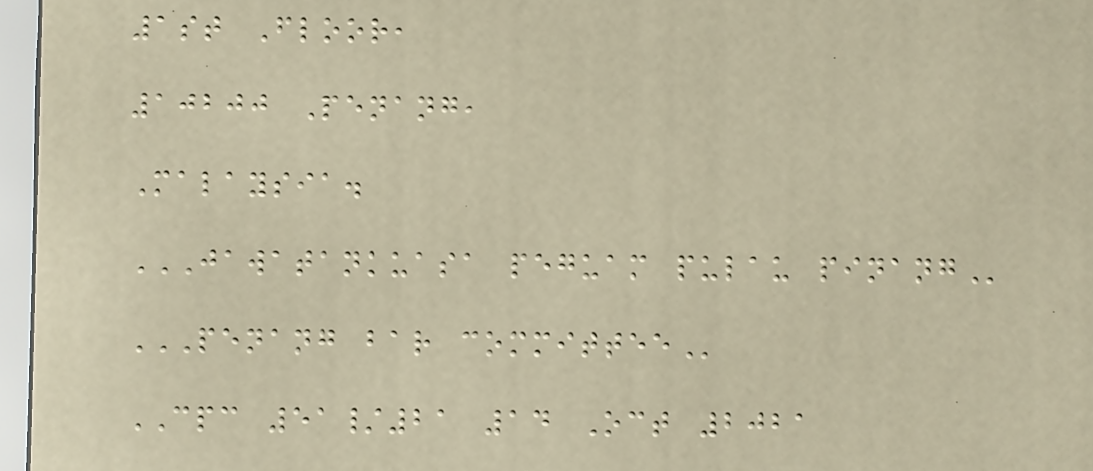1st Floor,
10200 Penang,
Malaysia.
JAWATANKUASA PEGUAM PULAU PINANG
PENANG BAR COMMITTEE
CPC 51/21 14 Oct 2021
